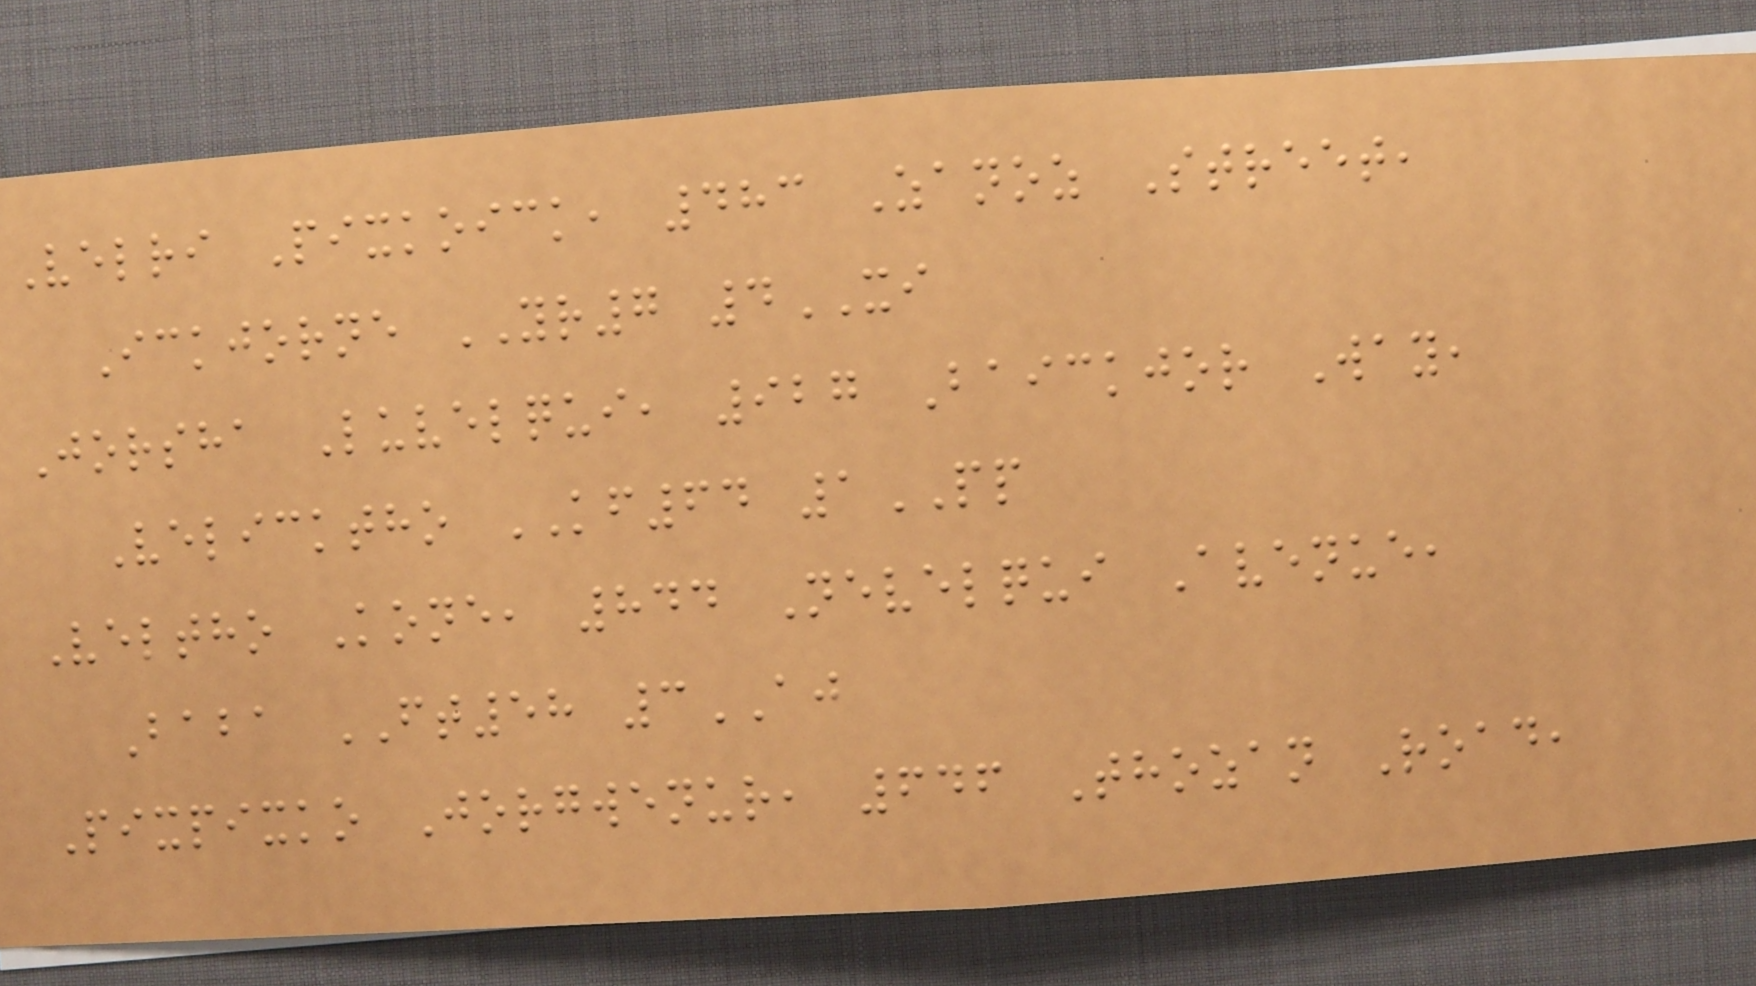Velri Pixkoick, 483 Zanoz Street,
Ickjorne YR7 4XI
Jorsha Luvelqui, 927 Baickjor Way,
Velicktho KF64 1PP
Veltho Kone, 844 Nevelqui Avenue,
Baba FT58 3AJ
Pixpixko Jorgwenur, 646 Thozan Road,
